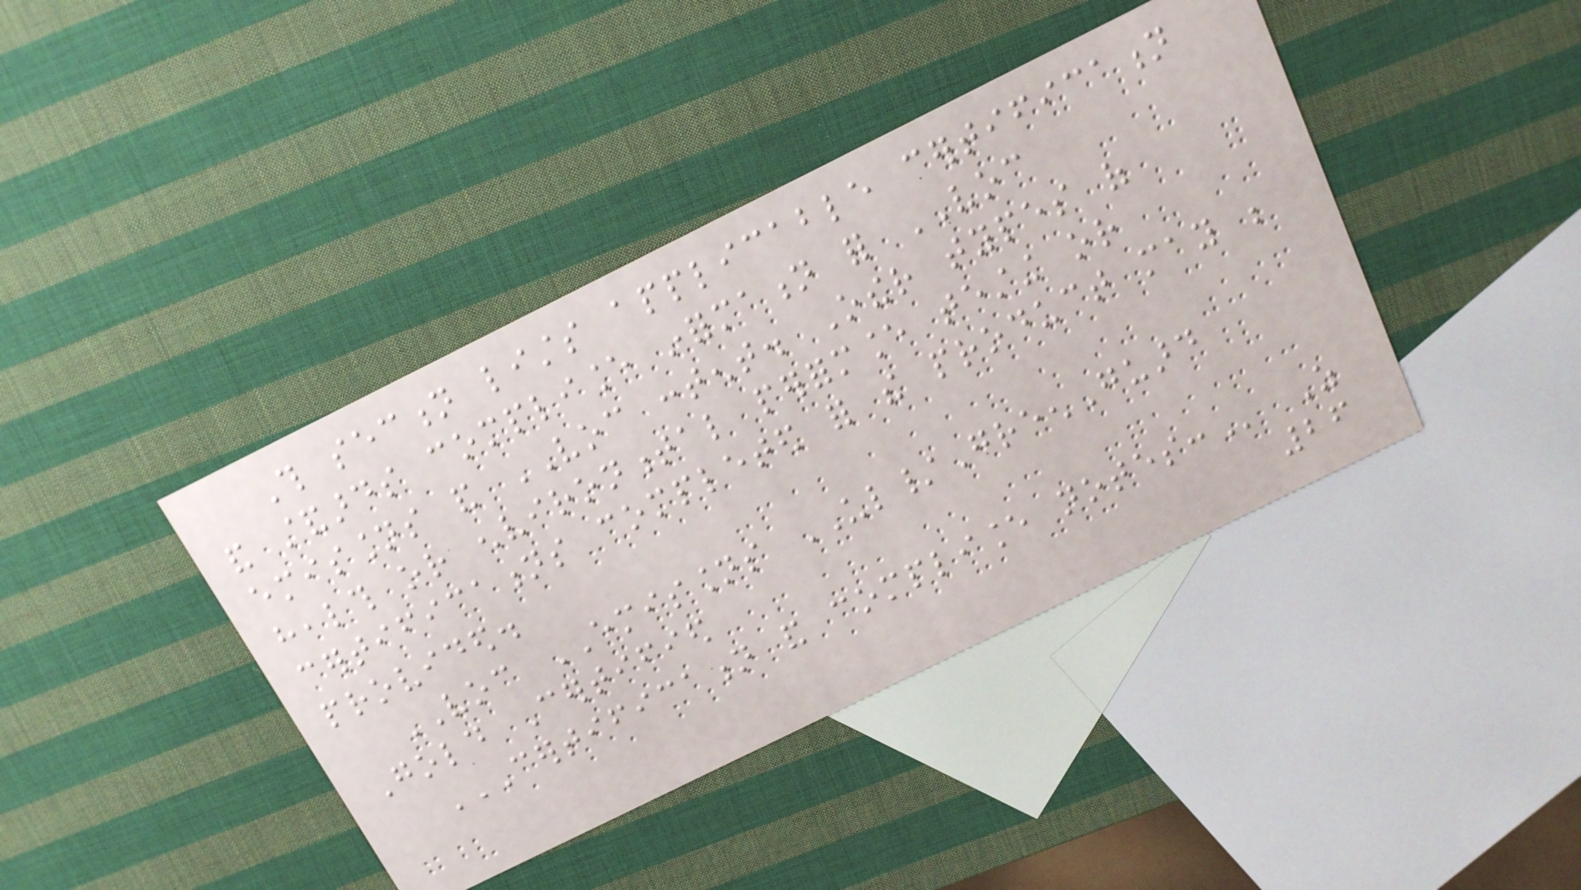This section lists applicable certification
and standards compliance information for VOC
emissions and VOC content. Other types of
health or environmental performance testing or
certifications completed for the product may be
provided.
VOC EMISSIONS UL/GreenGuard
Gold Certified
CERTIFICATION AND COMPLIANCE NOTES: As
26
